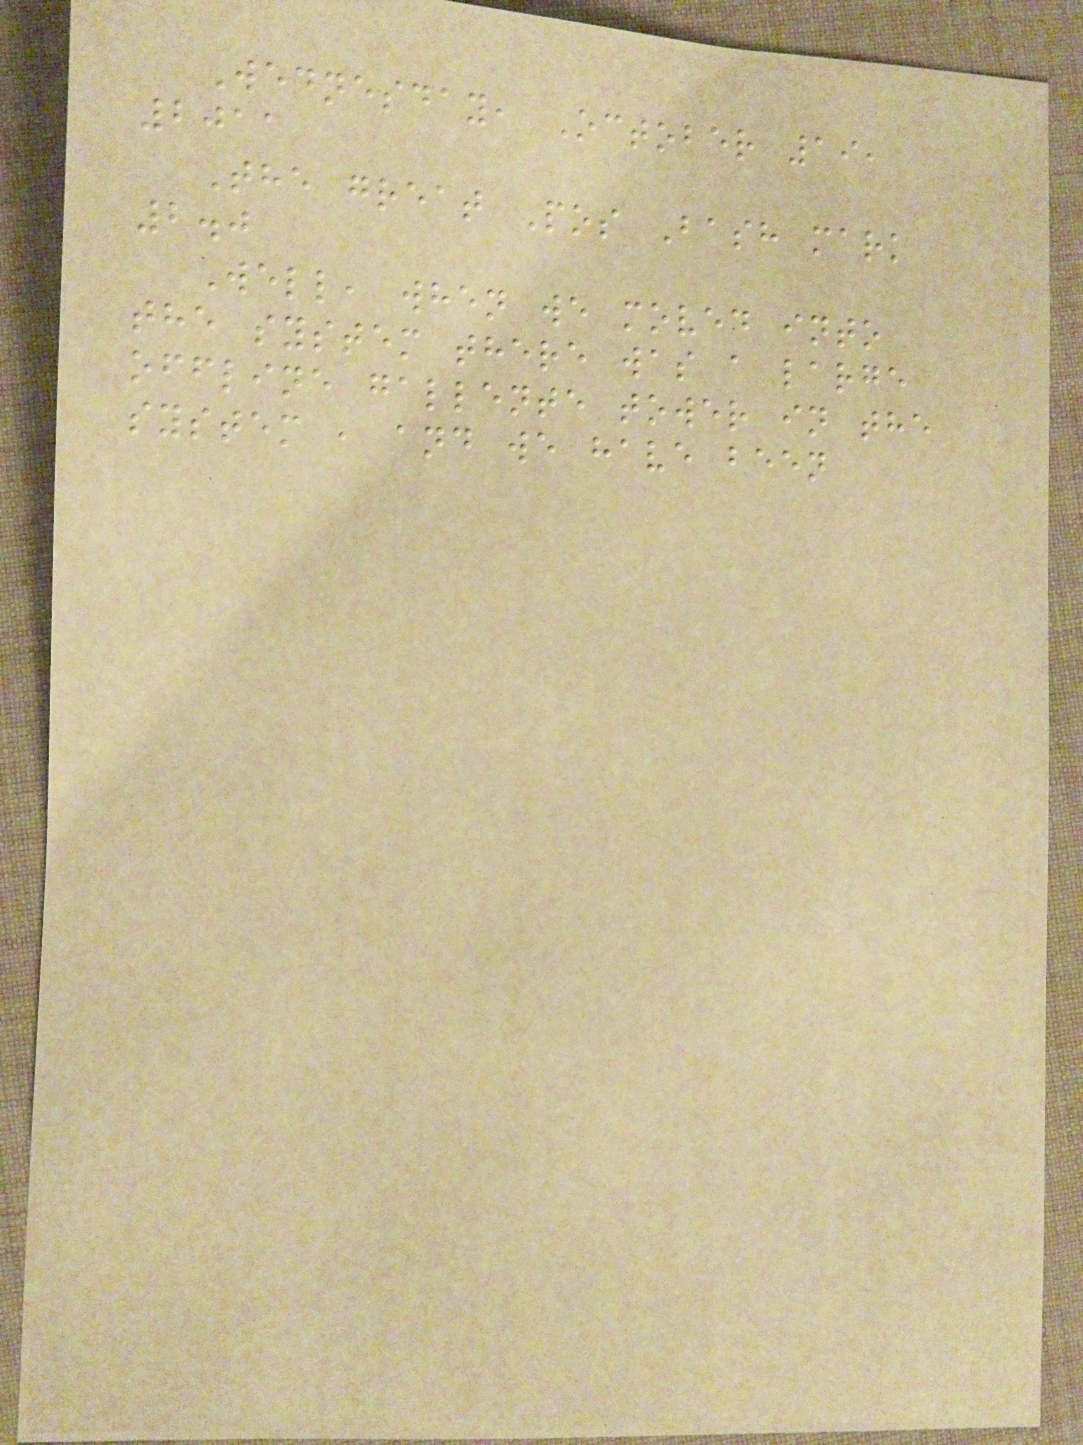Wednesday, October 19,
2011
The great Pos Bash mark
2.0
Well, when we moved into
the system there was a large
offline gallente tower in the
system , and we have been
